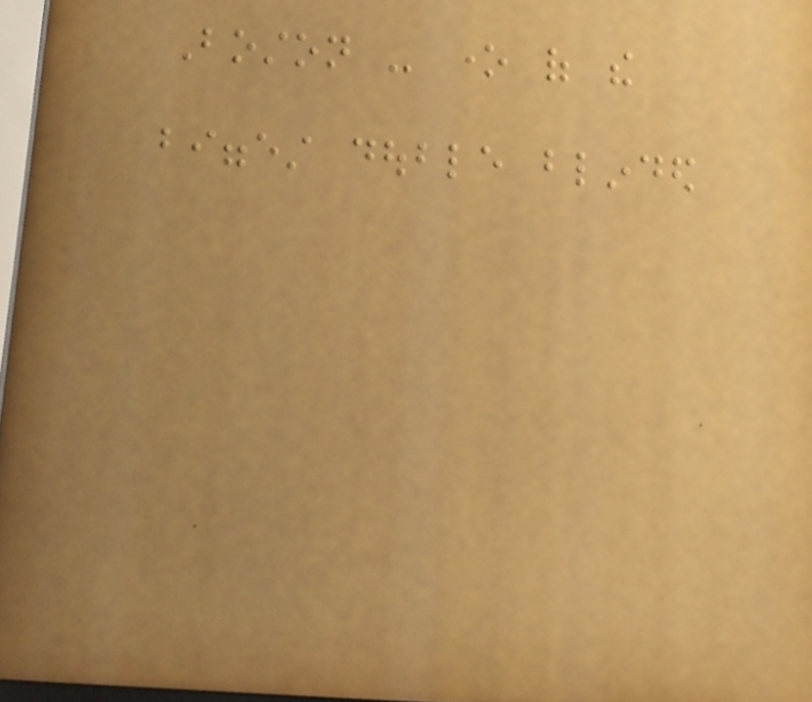Boston - one of the
biggest double blinded
